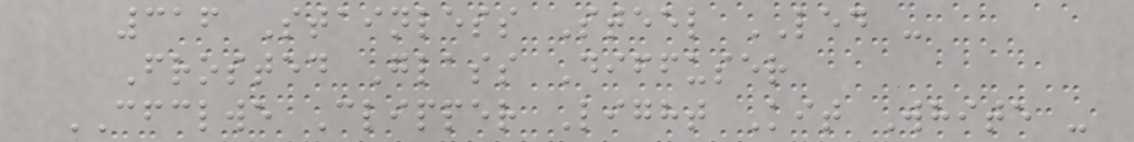316 Stainless Steel LED -
Frosted Glass Diffuser
CFCLWE Clipper Light Kit White -
